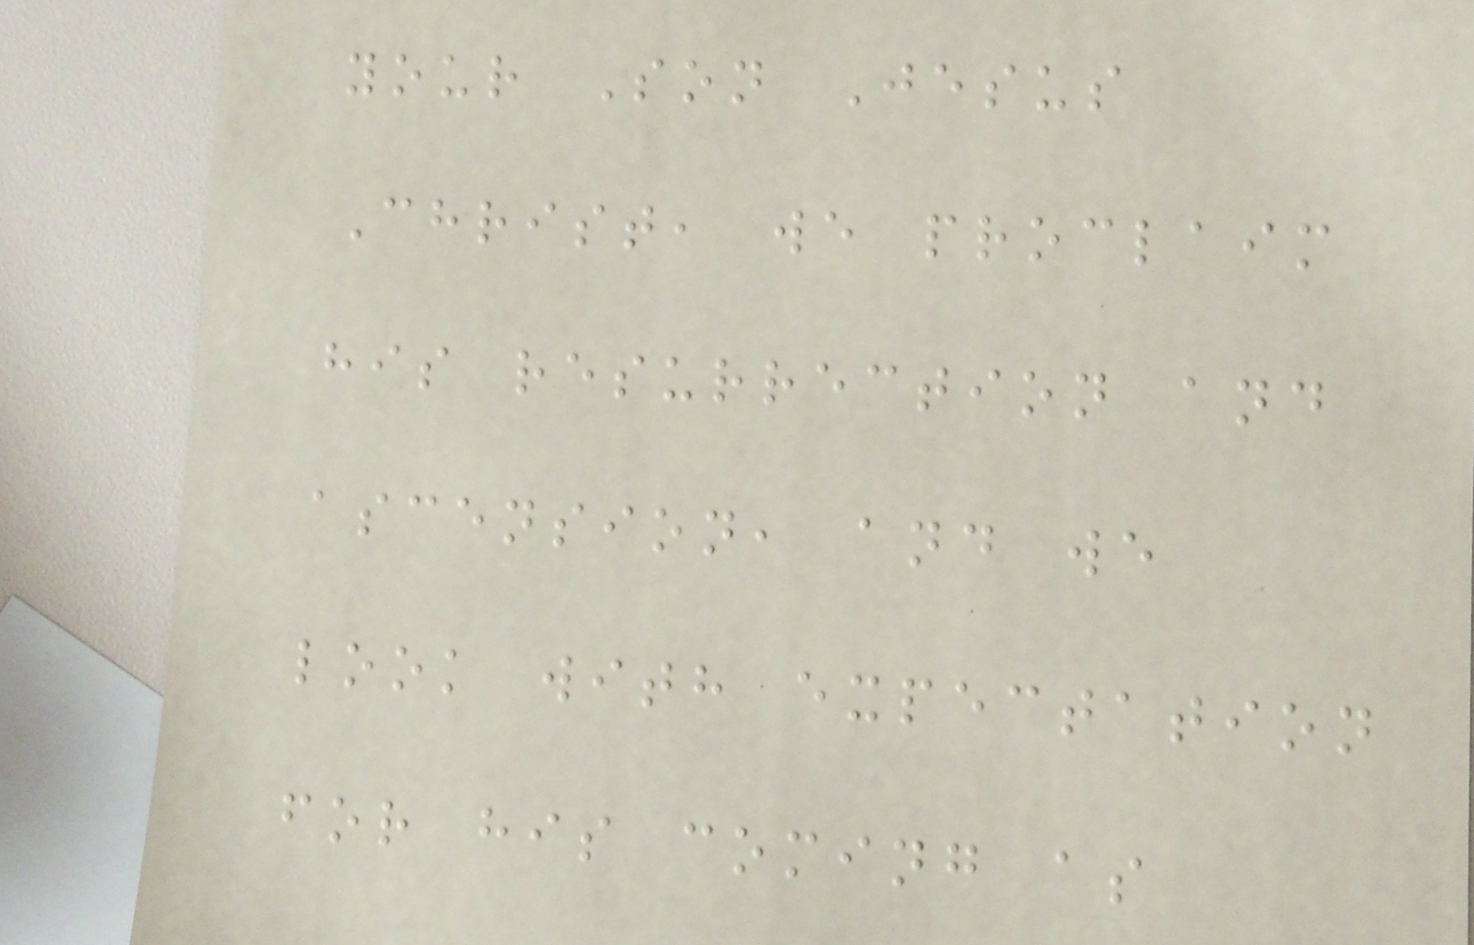your Son Jesus
Christ, we proclaim
his resurrection and
ascension, and we
look with expectation
for his coming as
